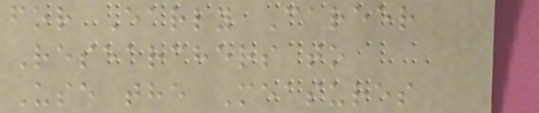for Early Career
Researchers to
Use the Measures
